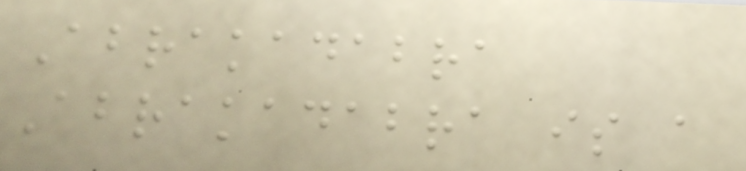Abrakadabra
Abrakadabra is a
